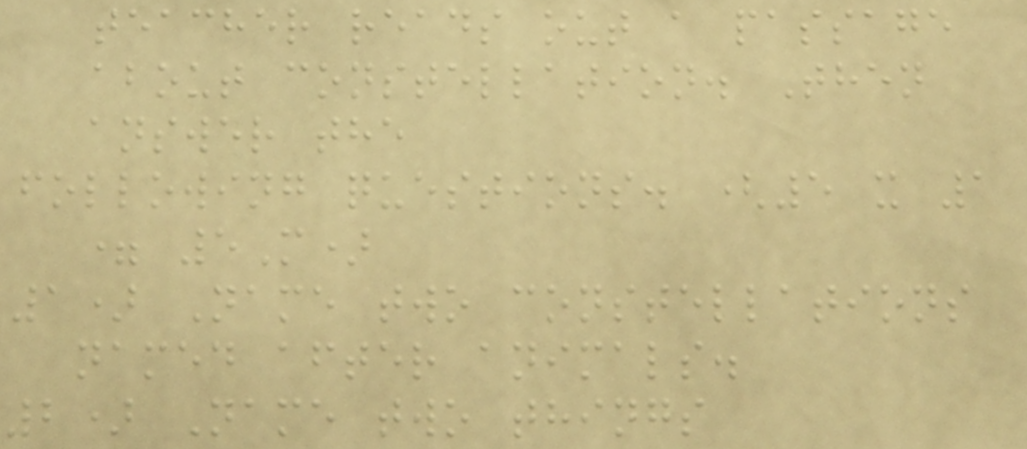teacher reads out a passage
about constellation. Then
answer the
following questions. (5 x 1
= 5M)
1) Name two constellations
named after animals.
2) Name two things
